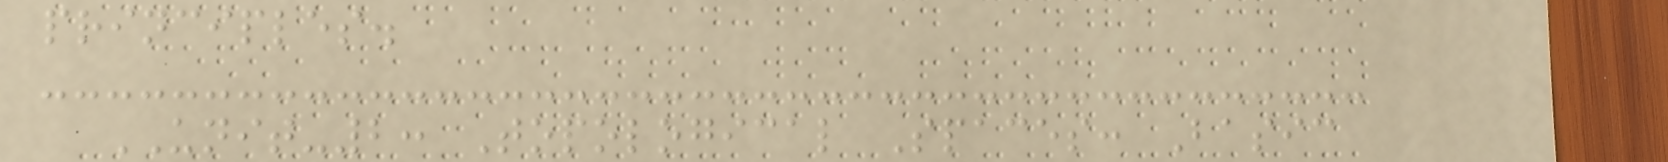principles.
UNIT-2: Topological Spaces: Basic
